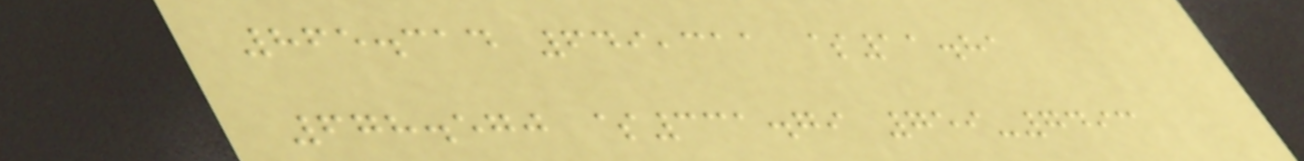865.314 649,311 $11.81
678.570 $331.79 759-7493
